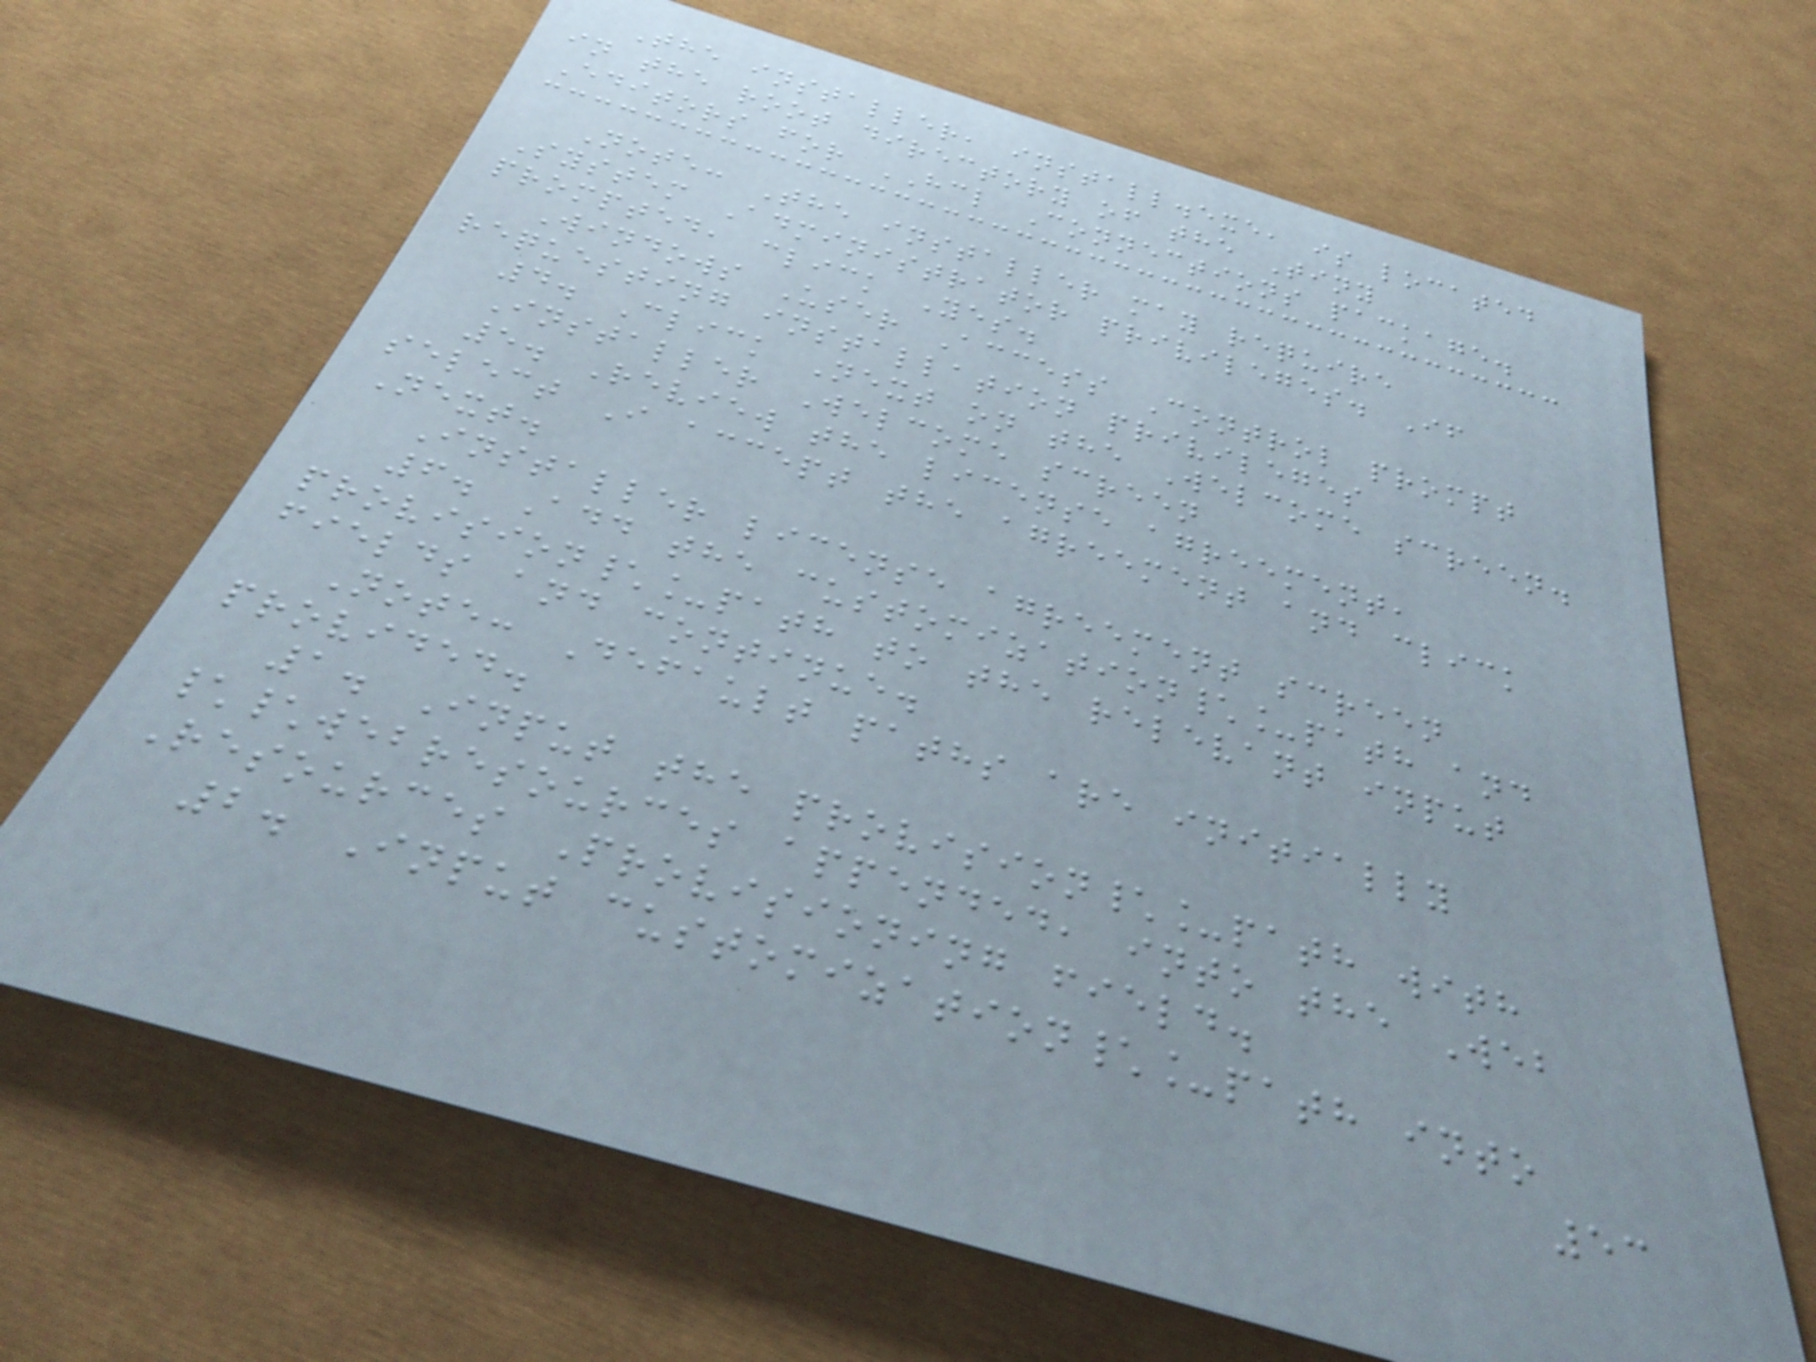The installer, install.exe, is located
in the root directory of the Tiny
Editors for HCL Connections package.
Note: The installer may require
System Administrator privileges. If
prompted, click Yes.
Windows User Access Control prompt
requesting installation privileges
4. Click Next on the Welcome screen.
Installer Welcome screen
5. Review the license agreement,
select I accept the agreement and click
Next.
Installer license agreement screen
6. Add the customization\_path and
provision\_path to the relevant input
fields and continue.
Note: Default paths are initially
provided.
1. Input the provision\_path with
\\webresources appended, into the Web
Resources Provisioning field.
2. Input customization\_path into
53
